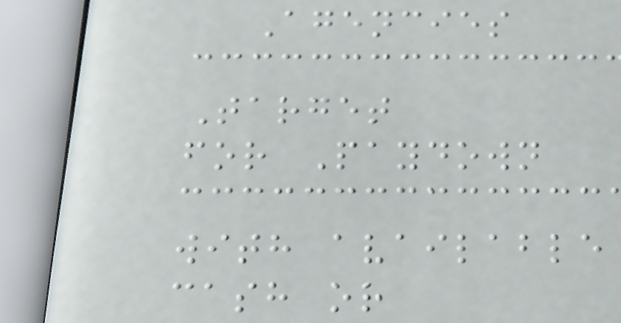Agencies
Target
for Paydown
with available
cash or
